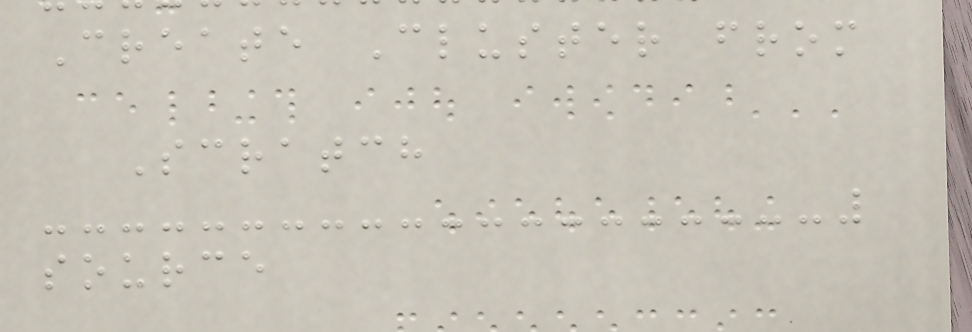Create Cluster from
Scratch
source
